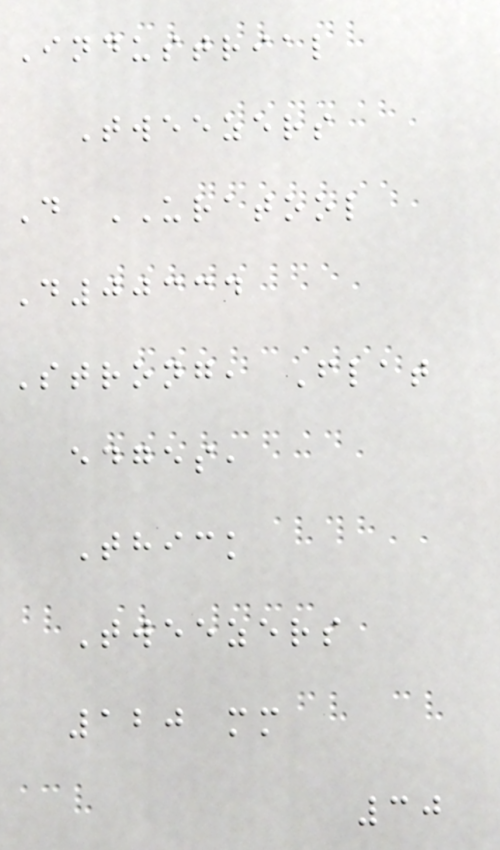Industrial
Tweezers
D URATOOL
D00334
Strong, Flat
edges,
Thick
Tweezers
120 mm
30
